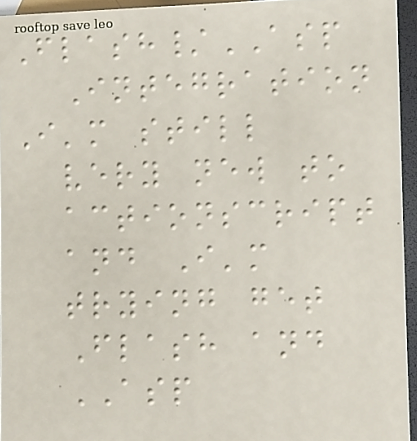Flash/ASP
Integration
I'm still
very new to
actionscript
and I'm
trying get
Flash and
ASP
